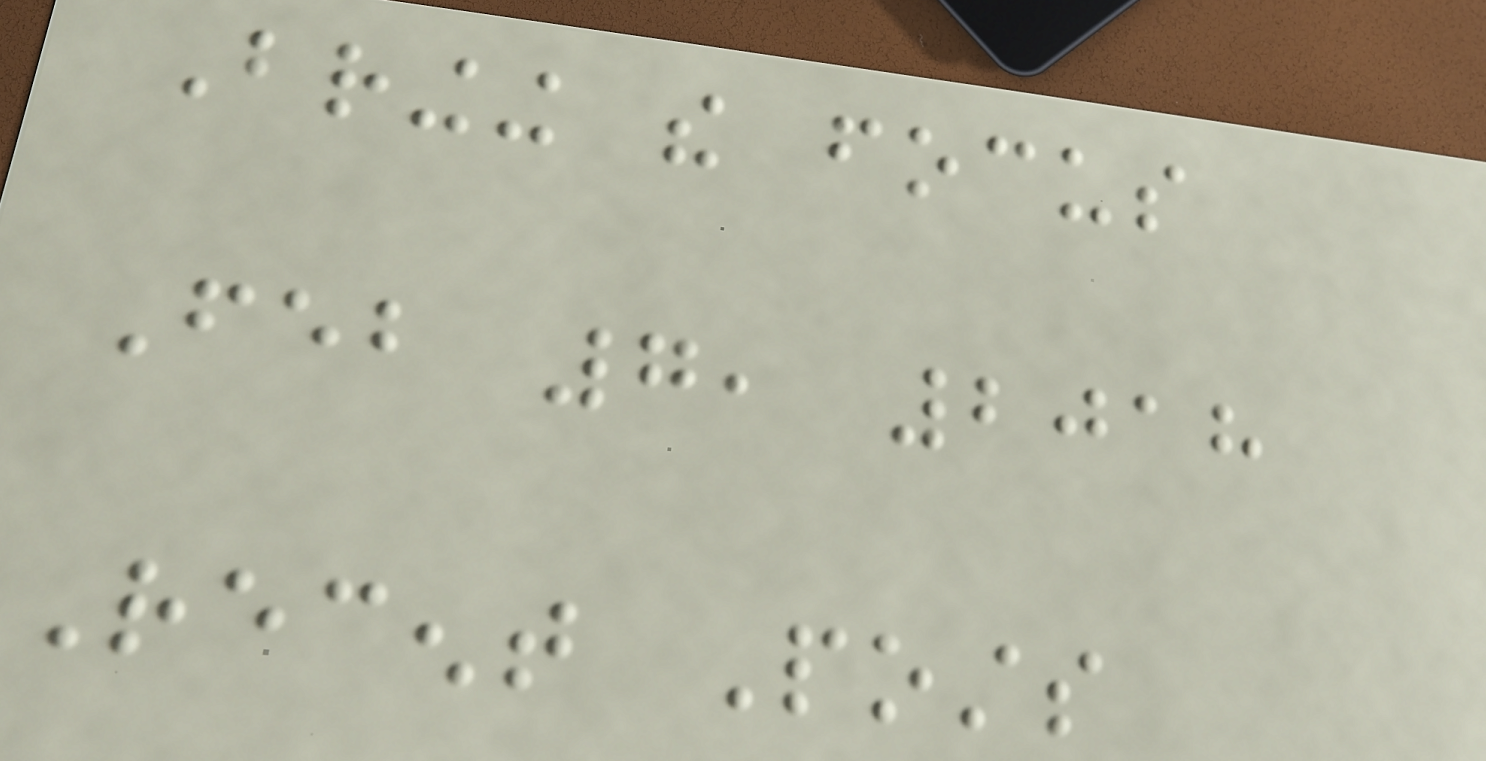Bringing the focus
Feb 7, 2018
Recent Posts
